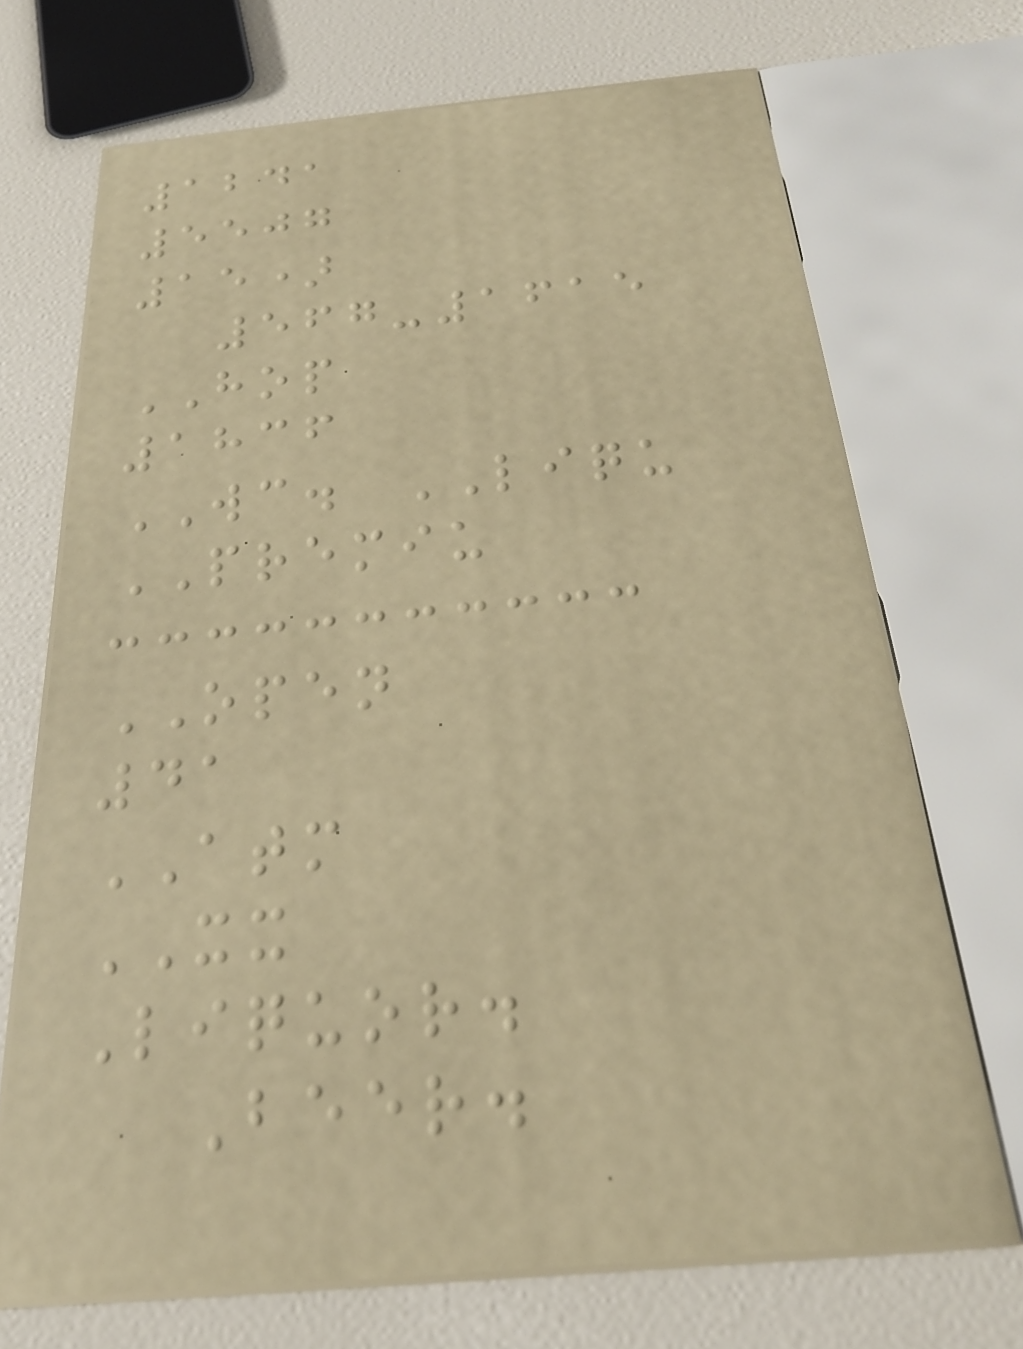1241
5507
15)
567-1615
HOP
1836
WC. LIQU
PREMIU
OPEN
41
ATM
XX
Liquor.
Beer.
